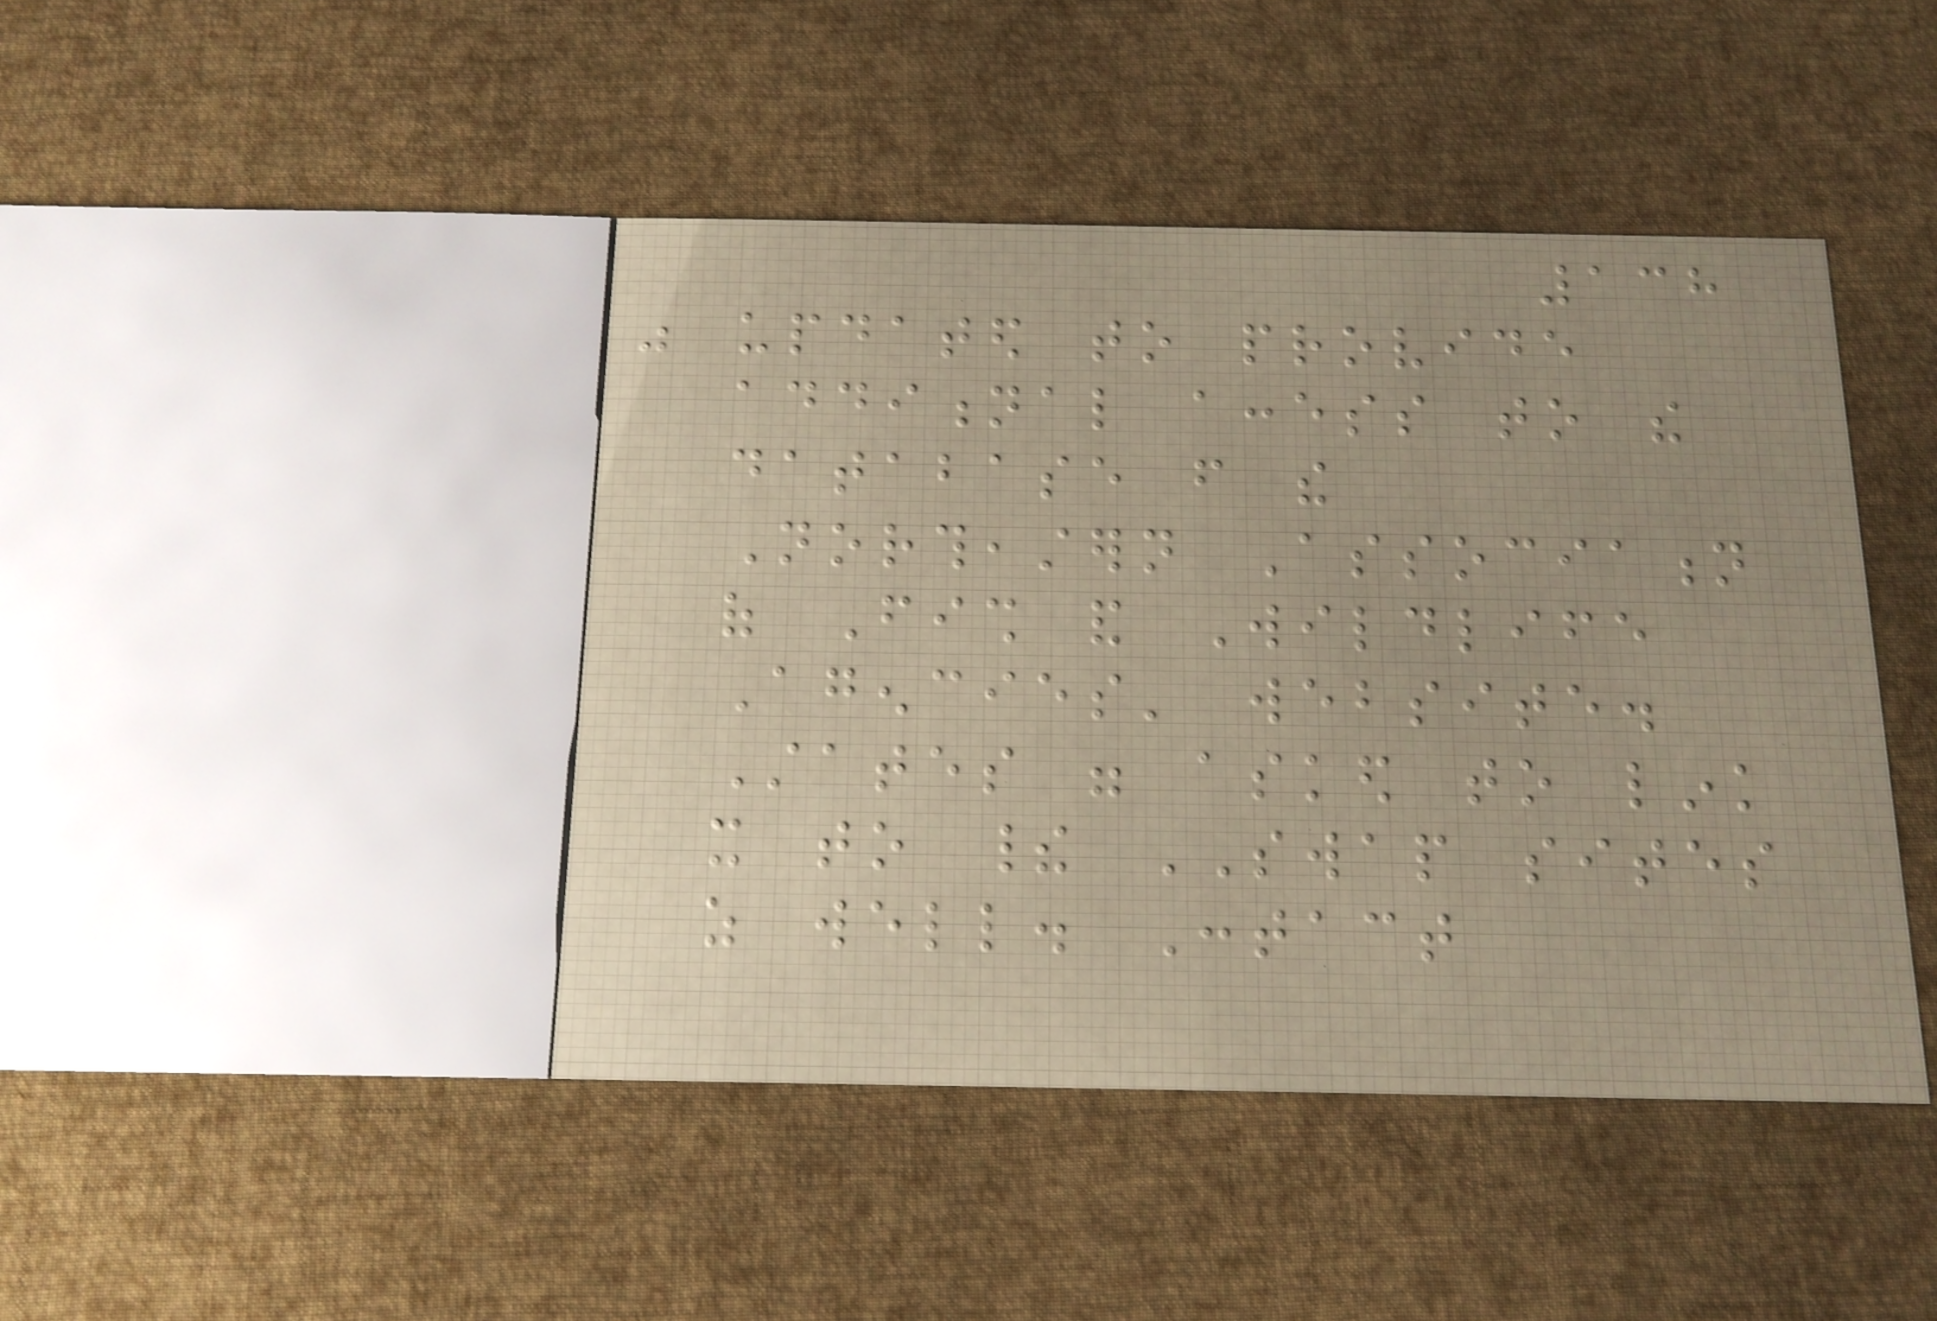138
was updated to provide
additional access to the
database from the
Northeastern Association
of Fish and Wildlife
Agencies' website.
States were asked to link
it to their SWAP sites
as well. Contact
